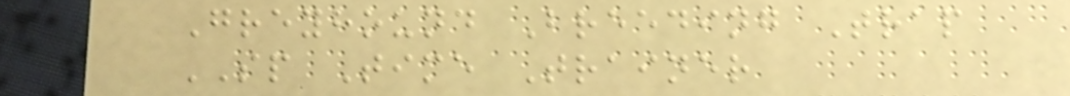Greyhound Breeding Trap
SP Time Trainer
